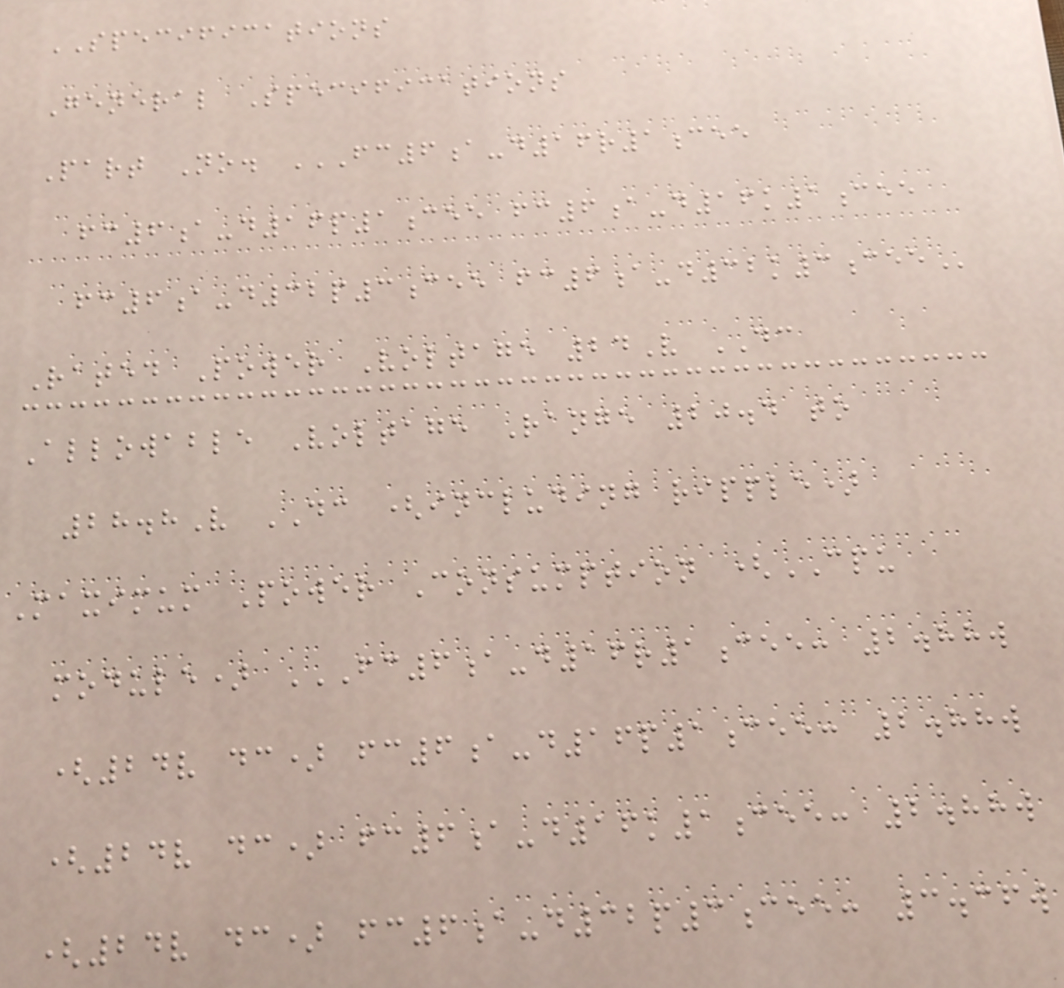SPECIFICATIONS
General Specifications
Part No. FC6A-D16R1CEE
FC6A-D16P1CEE FC6A-D16K1CEE
FC6A-D32P3CEE FC6A-D32K3CEE
Rated Power Voltage 24V DC
Allowable Voltage Range 20.4 to
28.8V DC (including ripple)
Maximum Power Consumption (CPU
module) FC6A-D16R1CEE: 2.88W
(24V DC) FC6A-D16P1CEE: 2.88W
(24V DC) FC6A-D16K1CEE: 2.88W
(24V DC) FC6A-D32P3CEE: 3.36W
